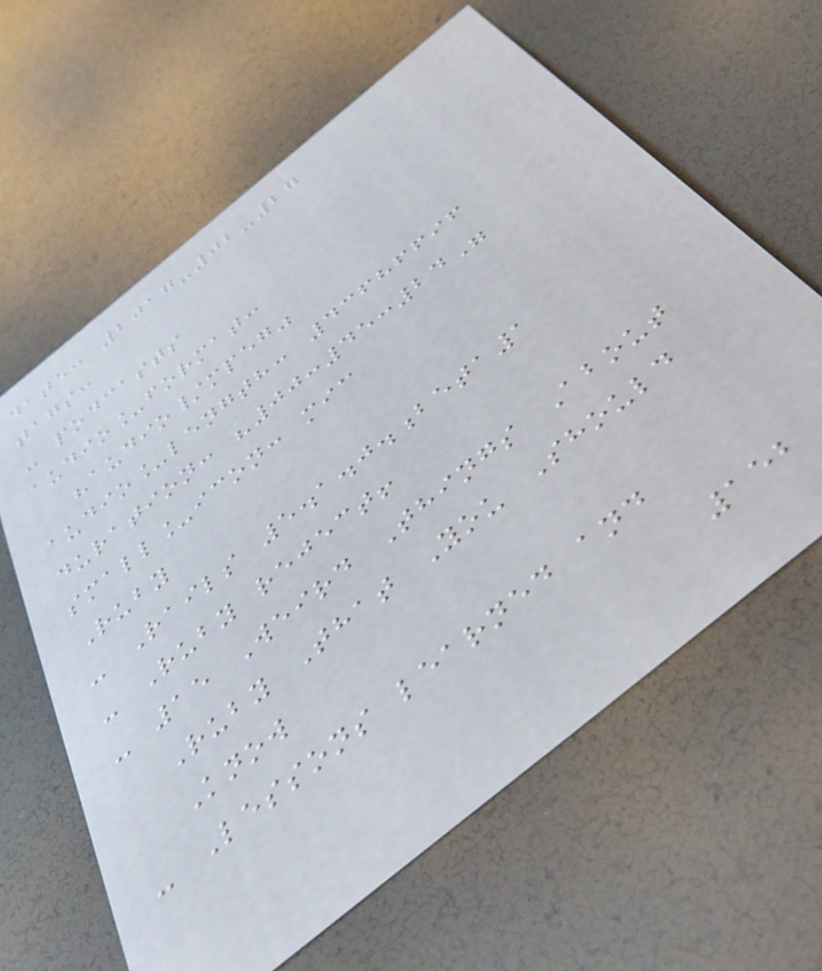date: 2017-02-27
tags:
- podcasts
audio_format:
"audio/mpeg"
audio_length: 43686696
duration: "00:45:24"
small_icon: mic
Ruby
- Rails 5.1.0.beta1
- Ruby reject!
- 15 Weird Things About
Ruby That You Should
Know
- Lessons learned and
152
